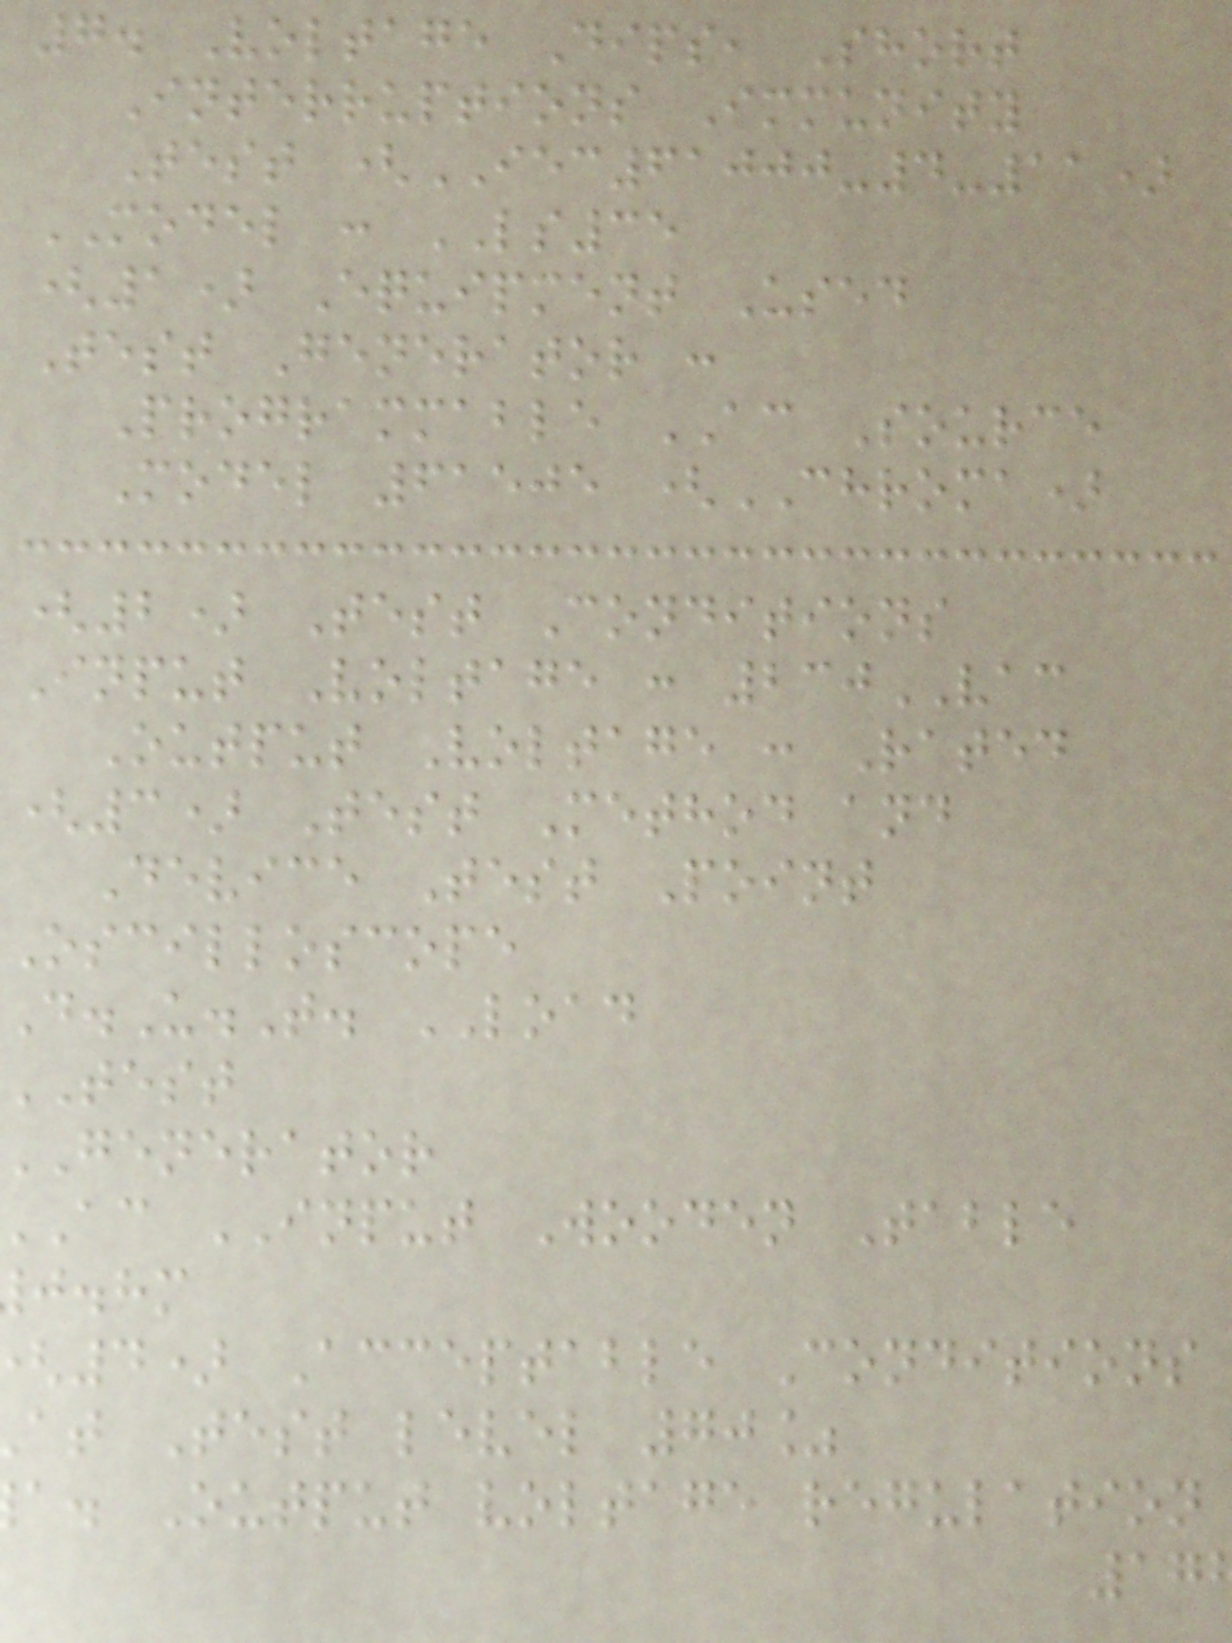7. Voltage Dips, Short
Interruptions Immunity
Test (IEC61000-4-11)
MODEL : LS35
(1) Equipment Used
Test Generator :
Programmable AC Source
Model 61505 (CHROMA)
(2) Test Conditions
Input Voltage : 230VAC
Output Voltage : Rated
(3) Test Method and
Device Test Point
Oscilloscope
D.U.T. LOAD
test
generator
ac INPUT Wooden Table
j.hm
4) Acceptable Conditions
at Test level 70%
a. Output voltage regulation
